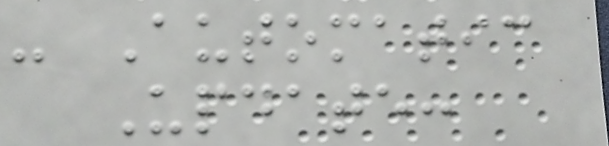- Automatic
Update:
